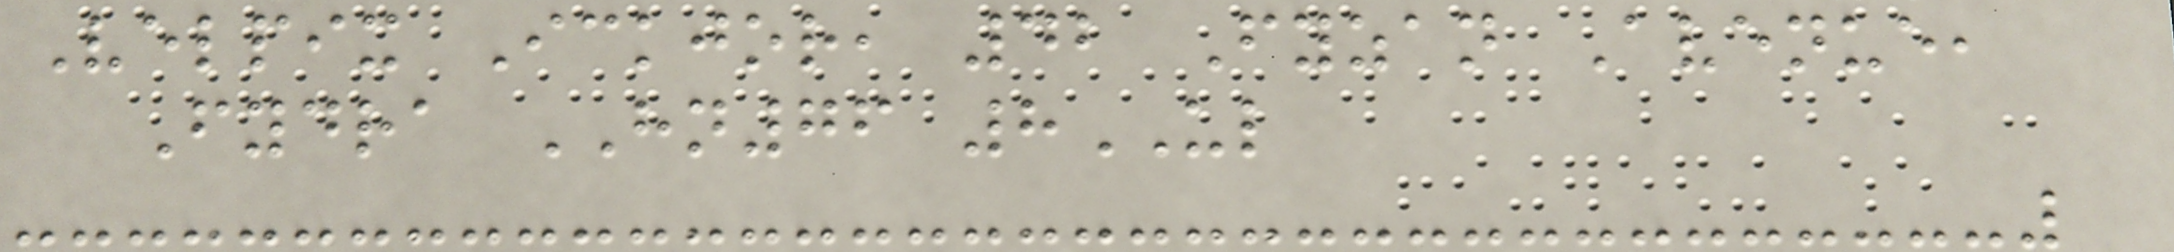Velpix Ickjor, 42 Fyzan Avenue,
Fydra HN76 8UL
